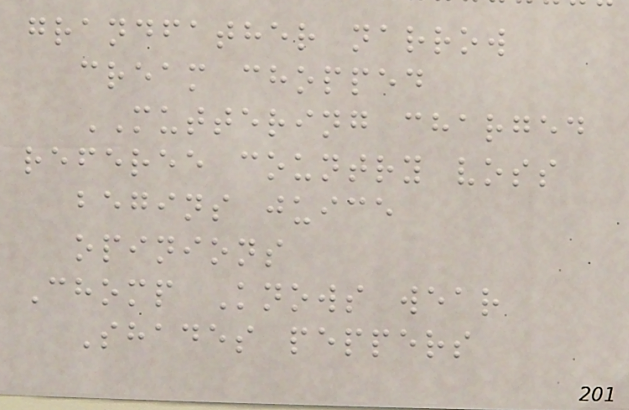grandfather narrow
cream chopped
MUTTERING charged
referee country voss
begins juice
opinions
Chomp Knows wear
Shades peppers
